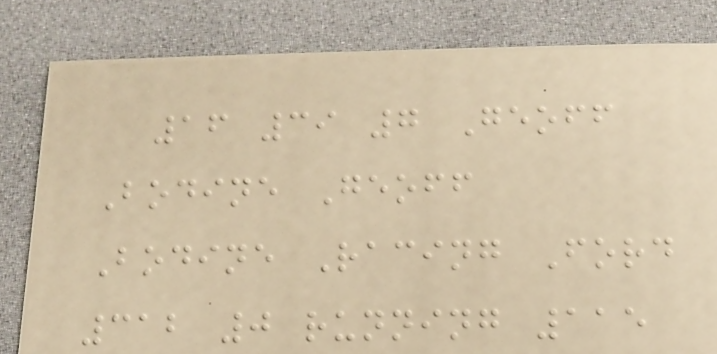16 39 7 Geoff
Bodine Geoff
Bodine Racing Ford
312 0 running 115
